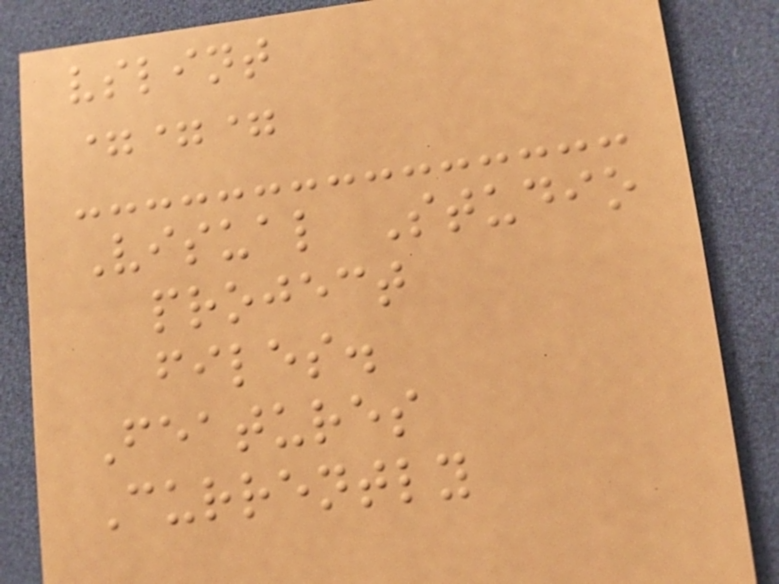vslint
===
Visual Studio
project
files.
Features
Currently
